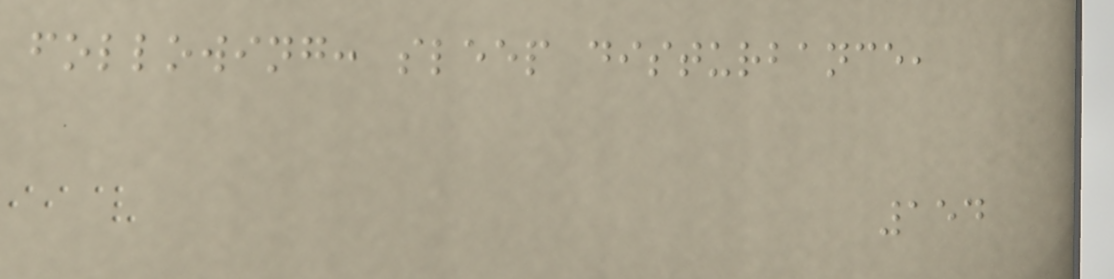following: sleep disturbance,
154
